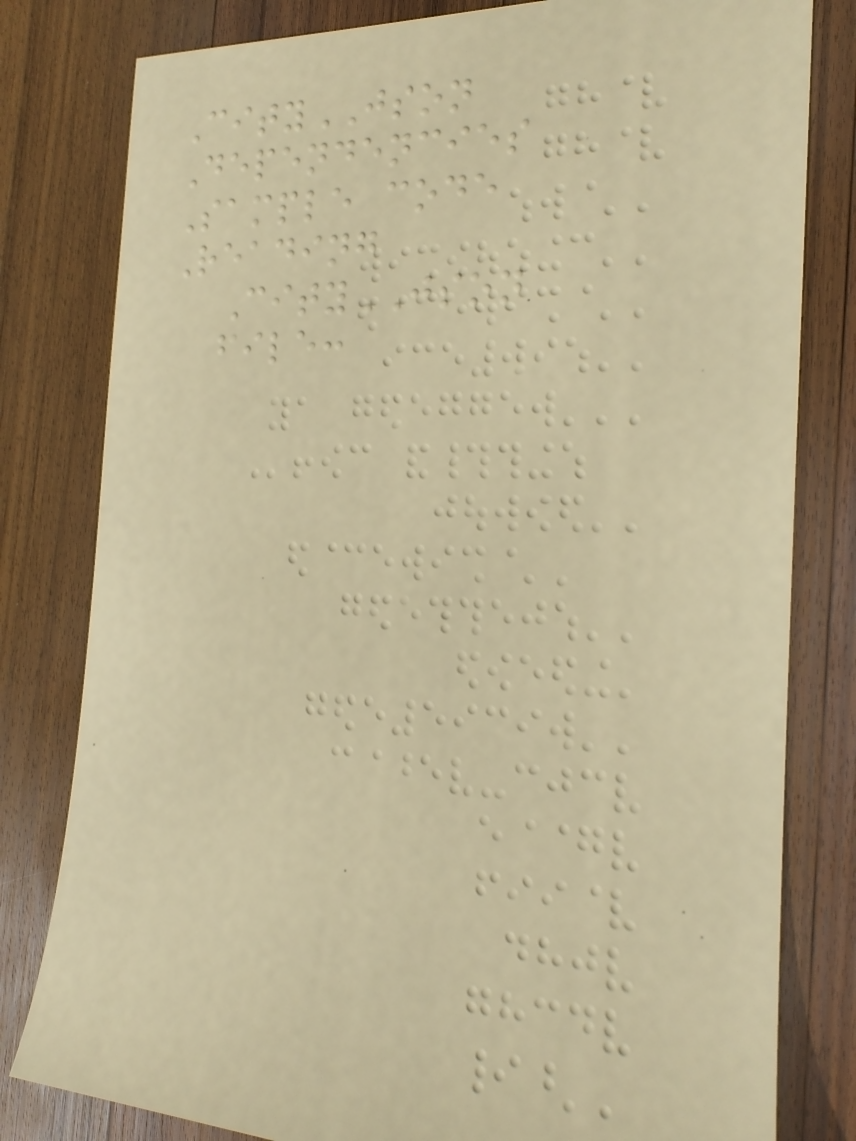CityJSON
Dependencies
Sample code
Reading
CityJSON
file:
